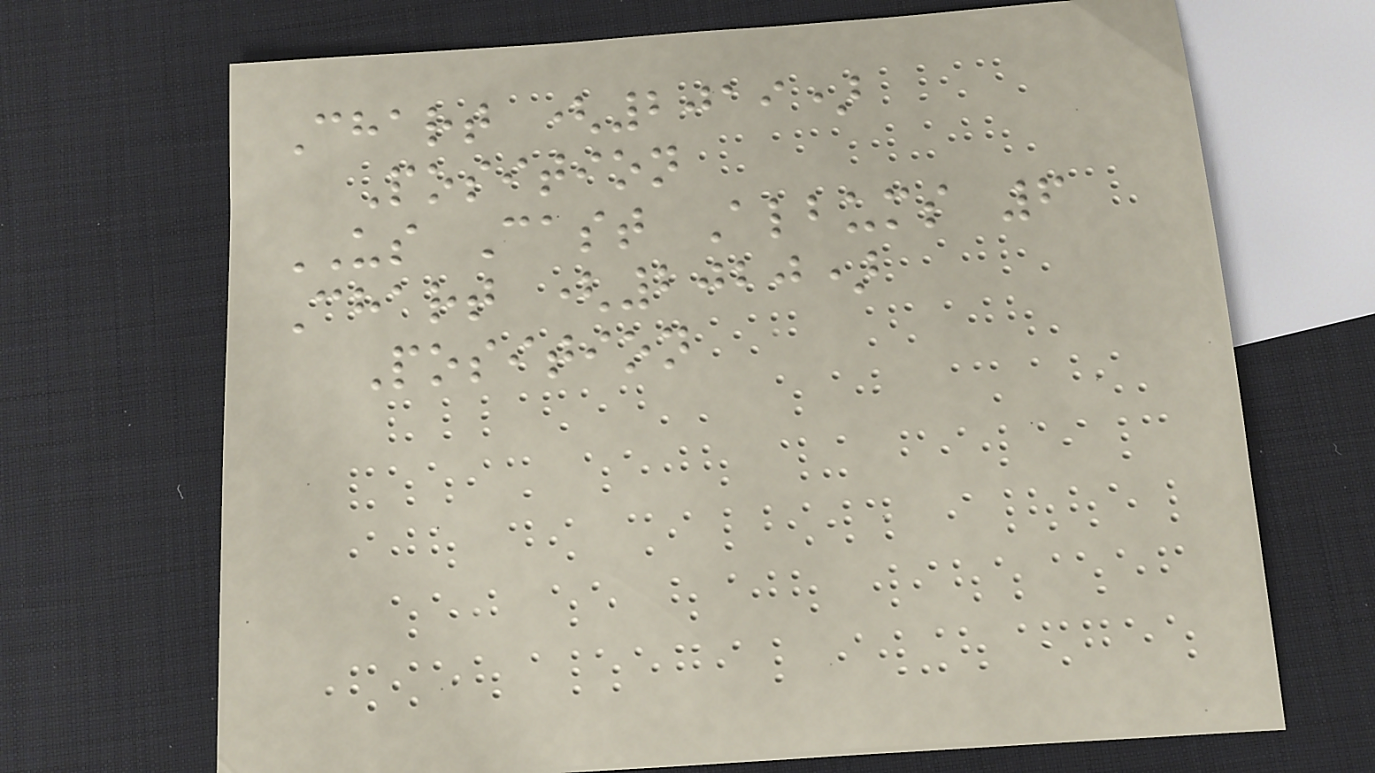Chart (2019)
Position
US Cast Albums 6
Chart (2020)
Position
